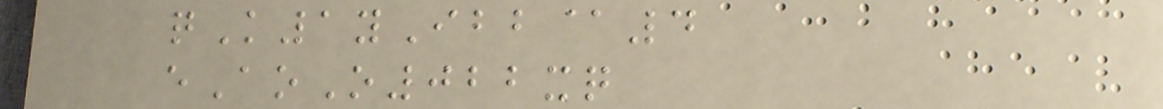qK1yIbb@4
eAoO022xq
